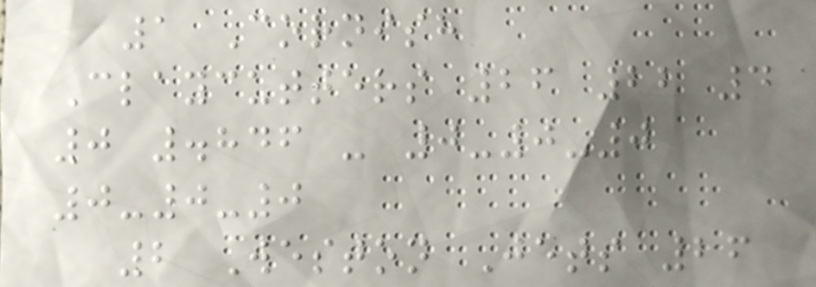1 Cornish
Claycutters 26 22 4
0 .846 - 0-0-0
0-0-0
2 Weston Jets 26
